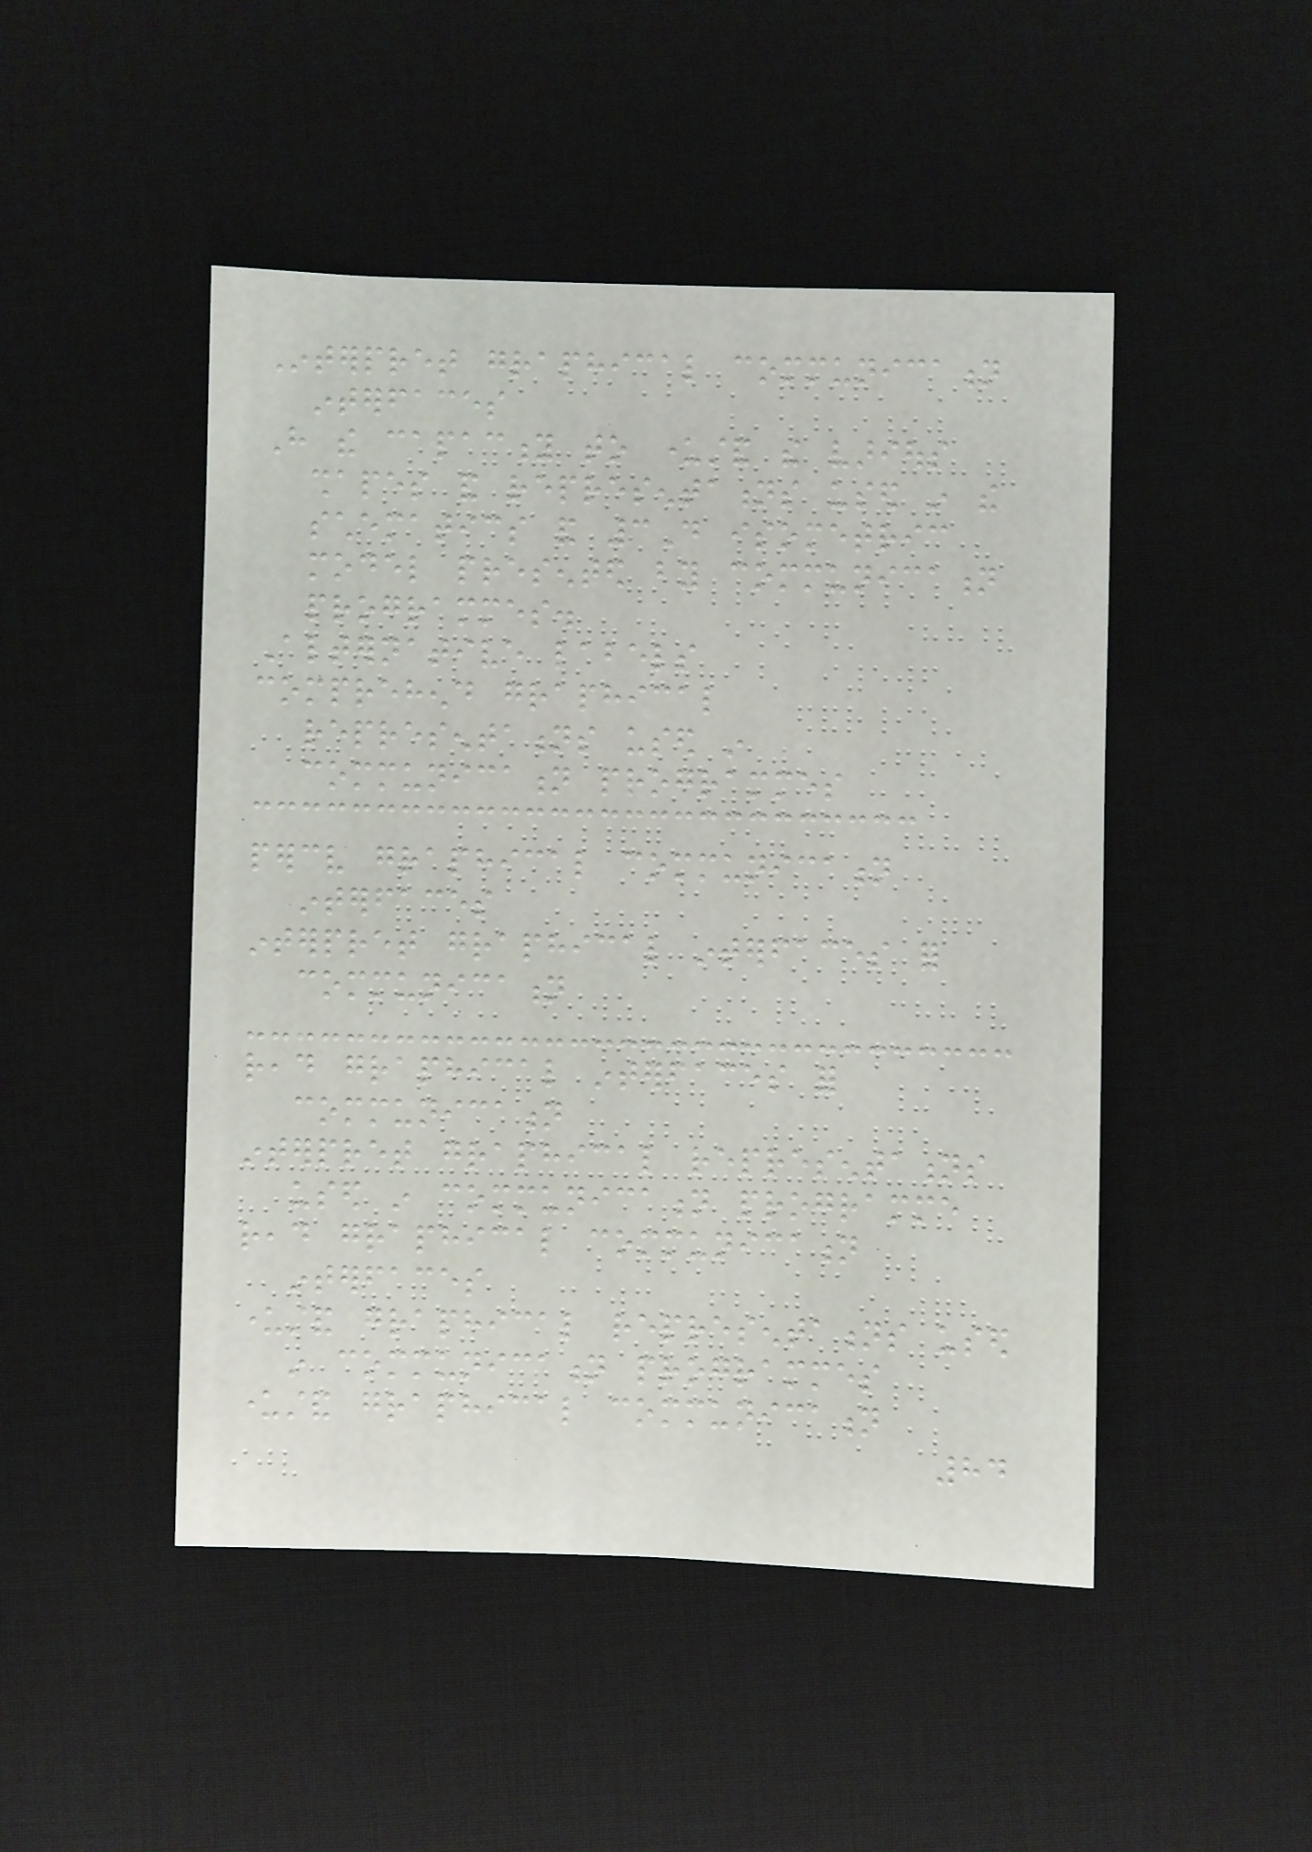Interpret graphical communication
interfaces
Have the capacity to understand the various
shapes and representations used in the
schematics and 3D isometric
model presented by communication
programmes.
Alternative labels
comprehend graphical
representations used in
communication programmes
perceive graphical communication
interfaces
interpret graphical interfaces for
communication
read graphical interfaces for
communication
interpret graphical representations
used in communication programme
read graphical communication
interfaces
understand graphical representations used
in communication programmes
understand graphical communication
84
